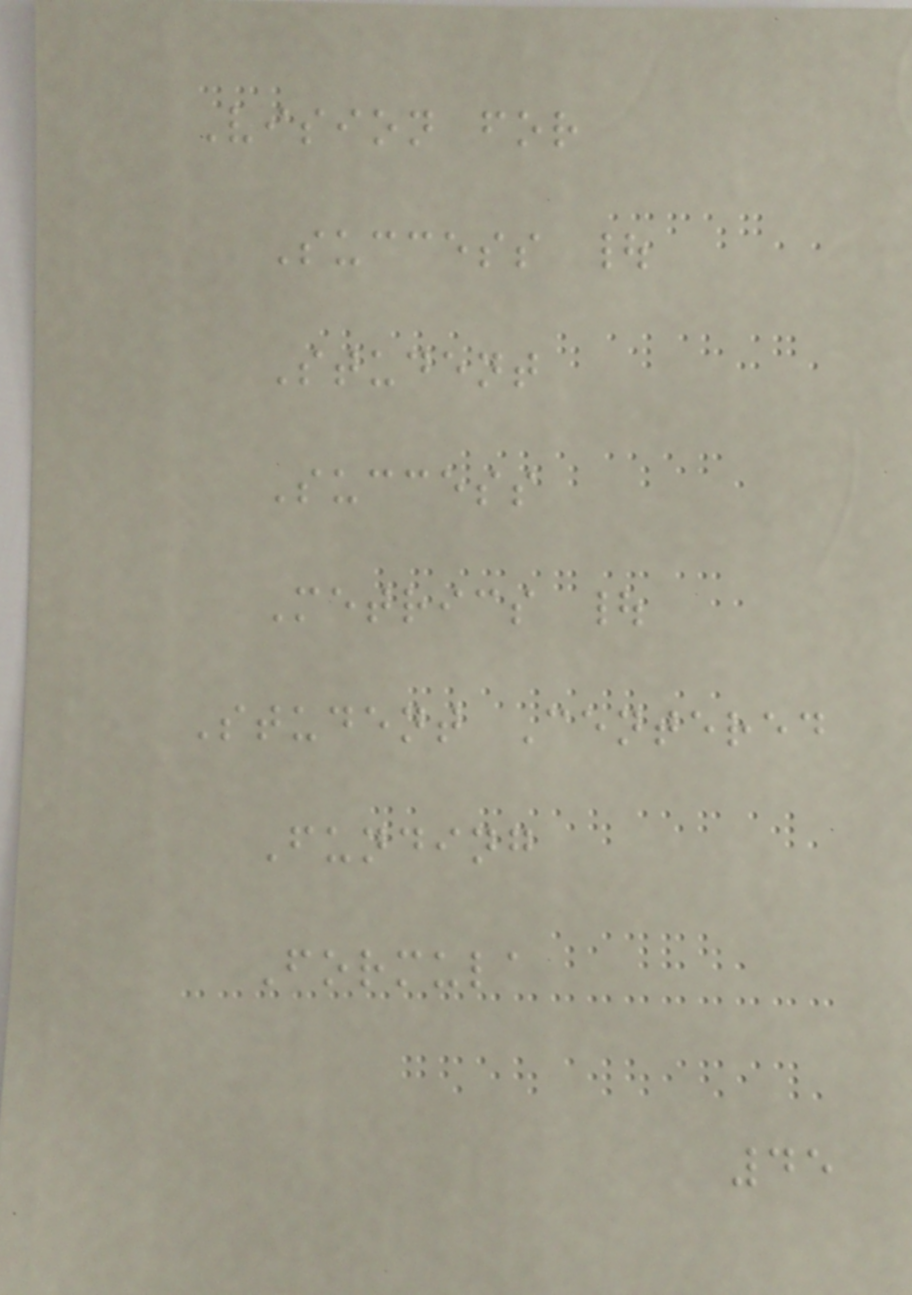Vision for
Success |
Student
Success
Metrics |
Student Centered
Funding
Formula
45
